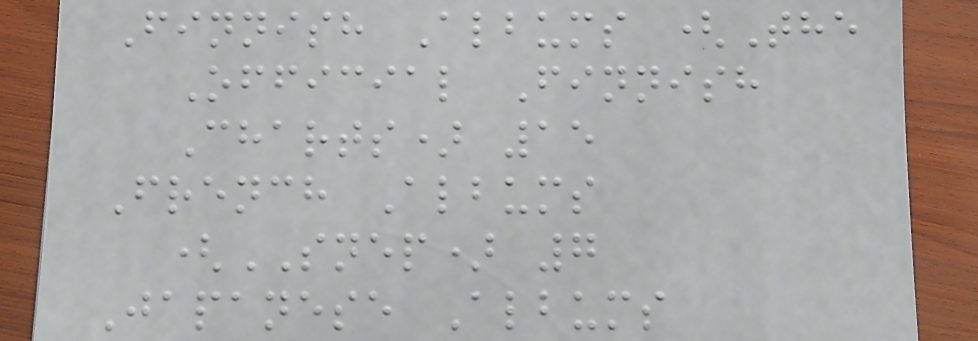Finnish Albums (The
Official Finnish
Charts) 15
French Albums
(SNEP) 7
Japanese Albums
